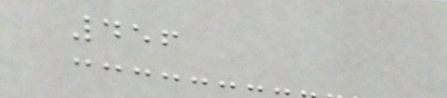456
